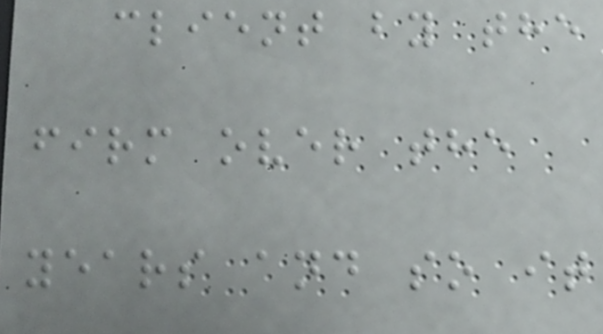client by the
firm over the
years and so it
